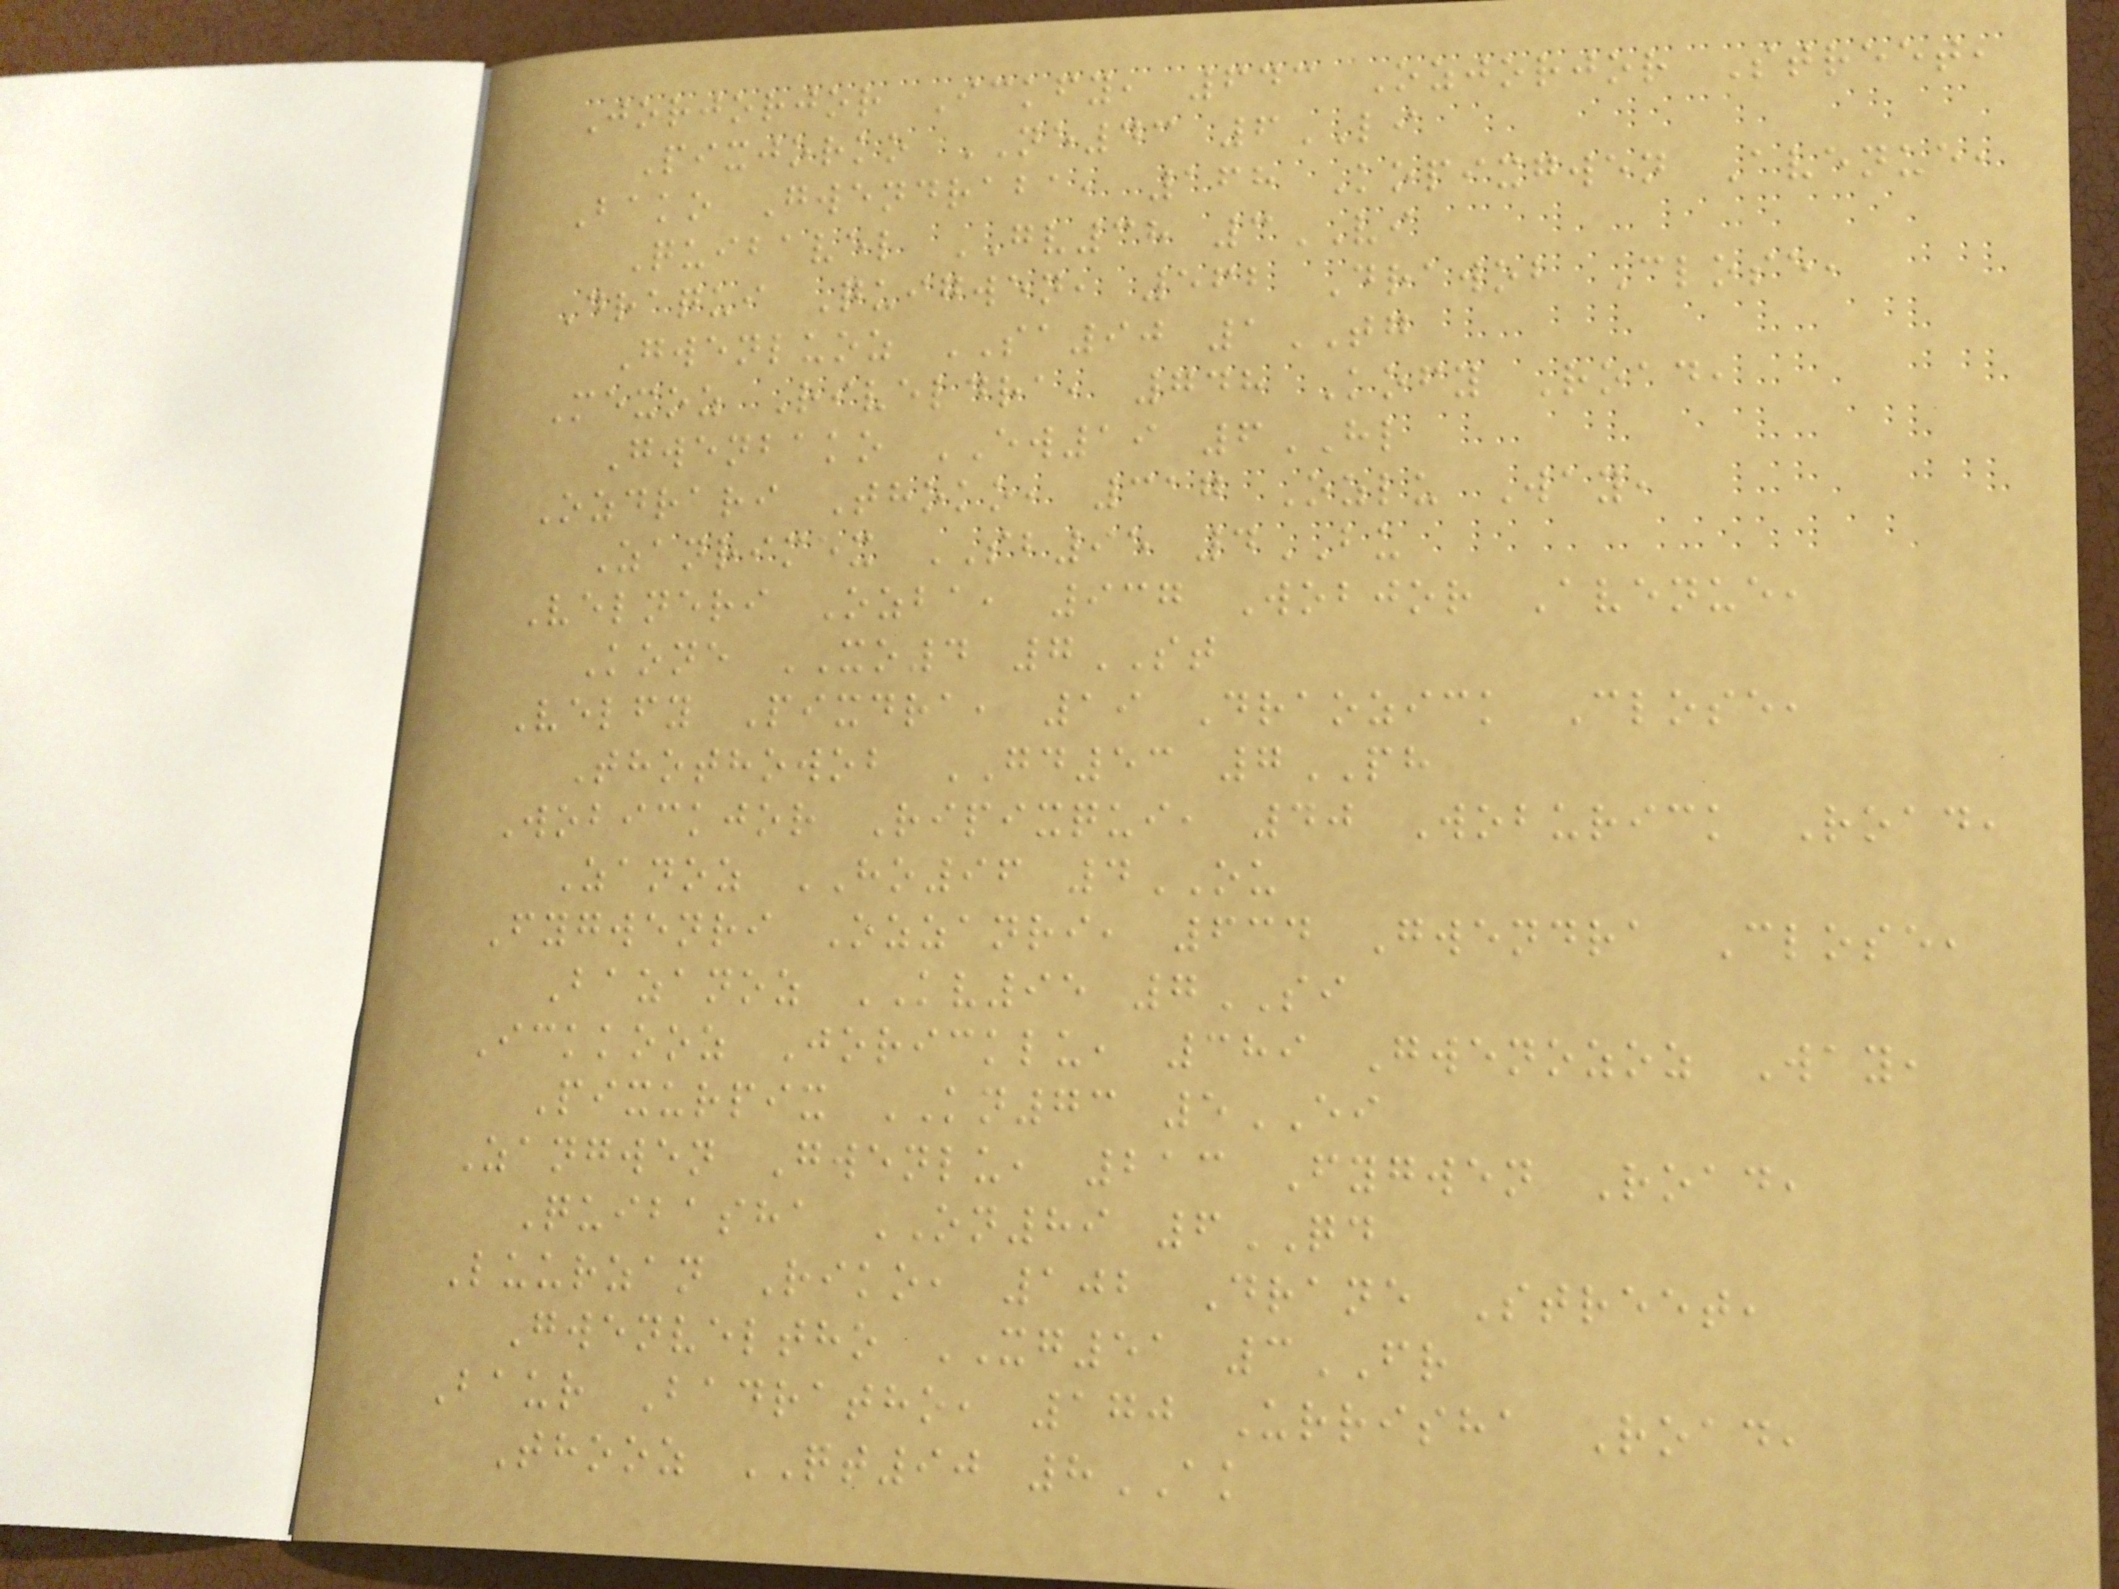Jorjorjor Ickfy, 643 Ozjorjor Street,
Pixjorko NE43 6LI
Bako Gwendraba, 168 Kopixgwen Avenue,
Quibavel GV38 3VI
Draqui Quigwen, 562 Drawob Close,
Gwenluoz SA90 1TG
Mexoz Riveldra, 748 Kofy Road,
Gwenbako EW19 6HL
Ozdrari Thoko, 317 Ozlu Way,
Zanrimex SB95 4BU
Velneri Ozba, 937 Wobjor Avenue,
Kone XO4 7ST
Velfy Pixdra, 19 Draozick Close,
Thothowob GD53 7PH
Wobickjor Ripixqui, 40 Woburick Road,
Zanoz HO96 4OU
Fygwenri Ozzanri, 634 Gwendra Close,
Bazanoz KV95 7SI
Ickkooz Joricklu, 389 Gwenozoz Way,
Pixurpix KN73 5EI
Zangwen Gwenlu, 213 Fygwen Road,
Quibasha ON89 6QD
Luurzan Riko, 102 Drane Street,
Gwenveltho XG51 3FR
Baur Badratho, 170 Urrisha Road,
Thooz QT90 8AK
